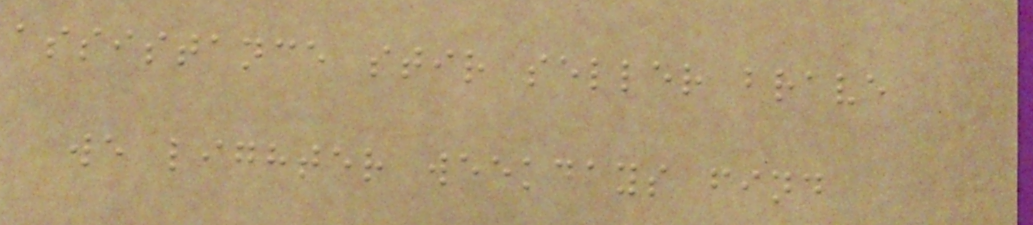assistance stir seller brave
we lighter weekdays find
